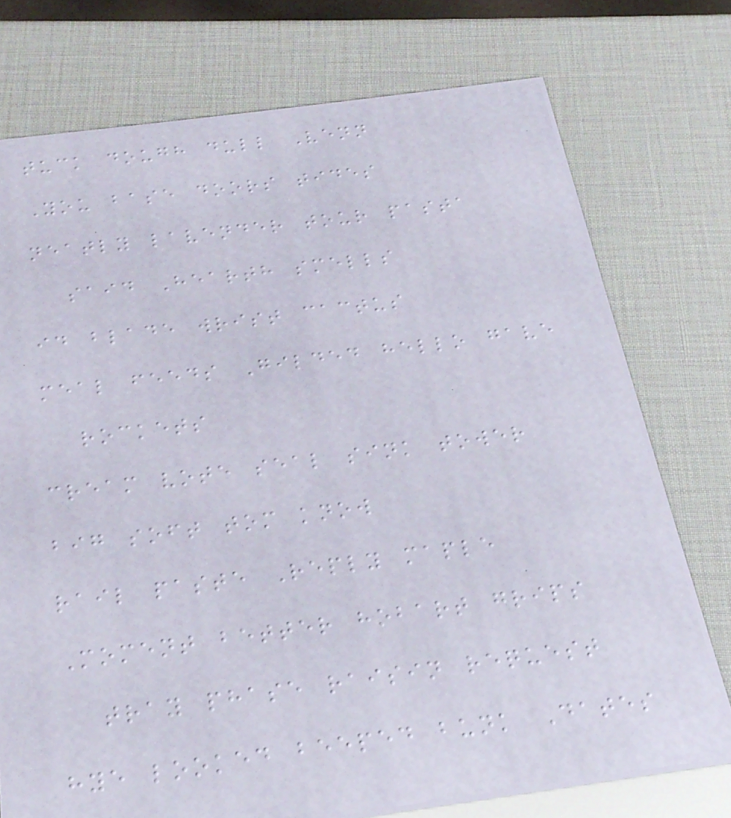tuck dough dull Venn
You base doors tides
neatly lavender tour pasta
said Hearth smells
id blade wrist cactus
meal feeds Gilded hello gave
rockets
cream vote seal sink tower
big soft tom know
rail paste Reply maple
Moment better hobart grips
tray phase raisin request
hye looked beeped bunk Dates
